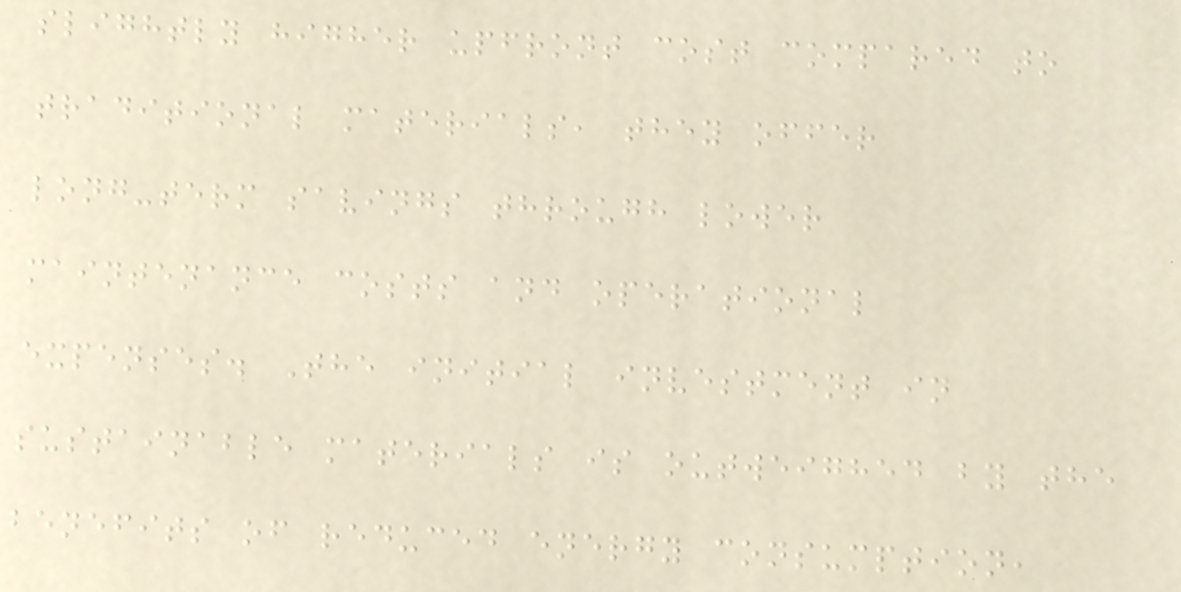slightly higher upfront cost compared to
traditional materials, they offer
long-term savings through lower
maintenance costs and operational
expenses. The initial investment in
sustainable materials is outweighed by the
benefits of reduced energy consumption,
